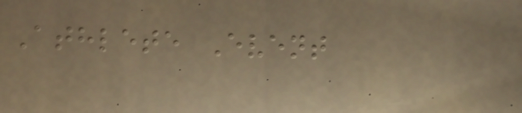Athlete Event
